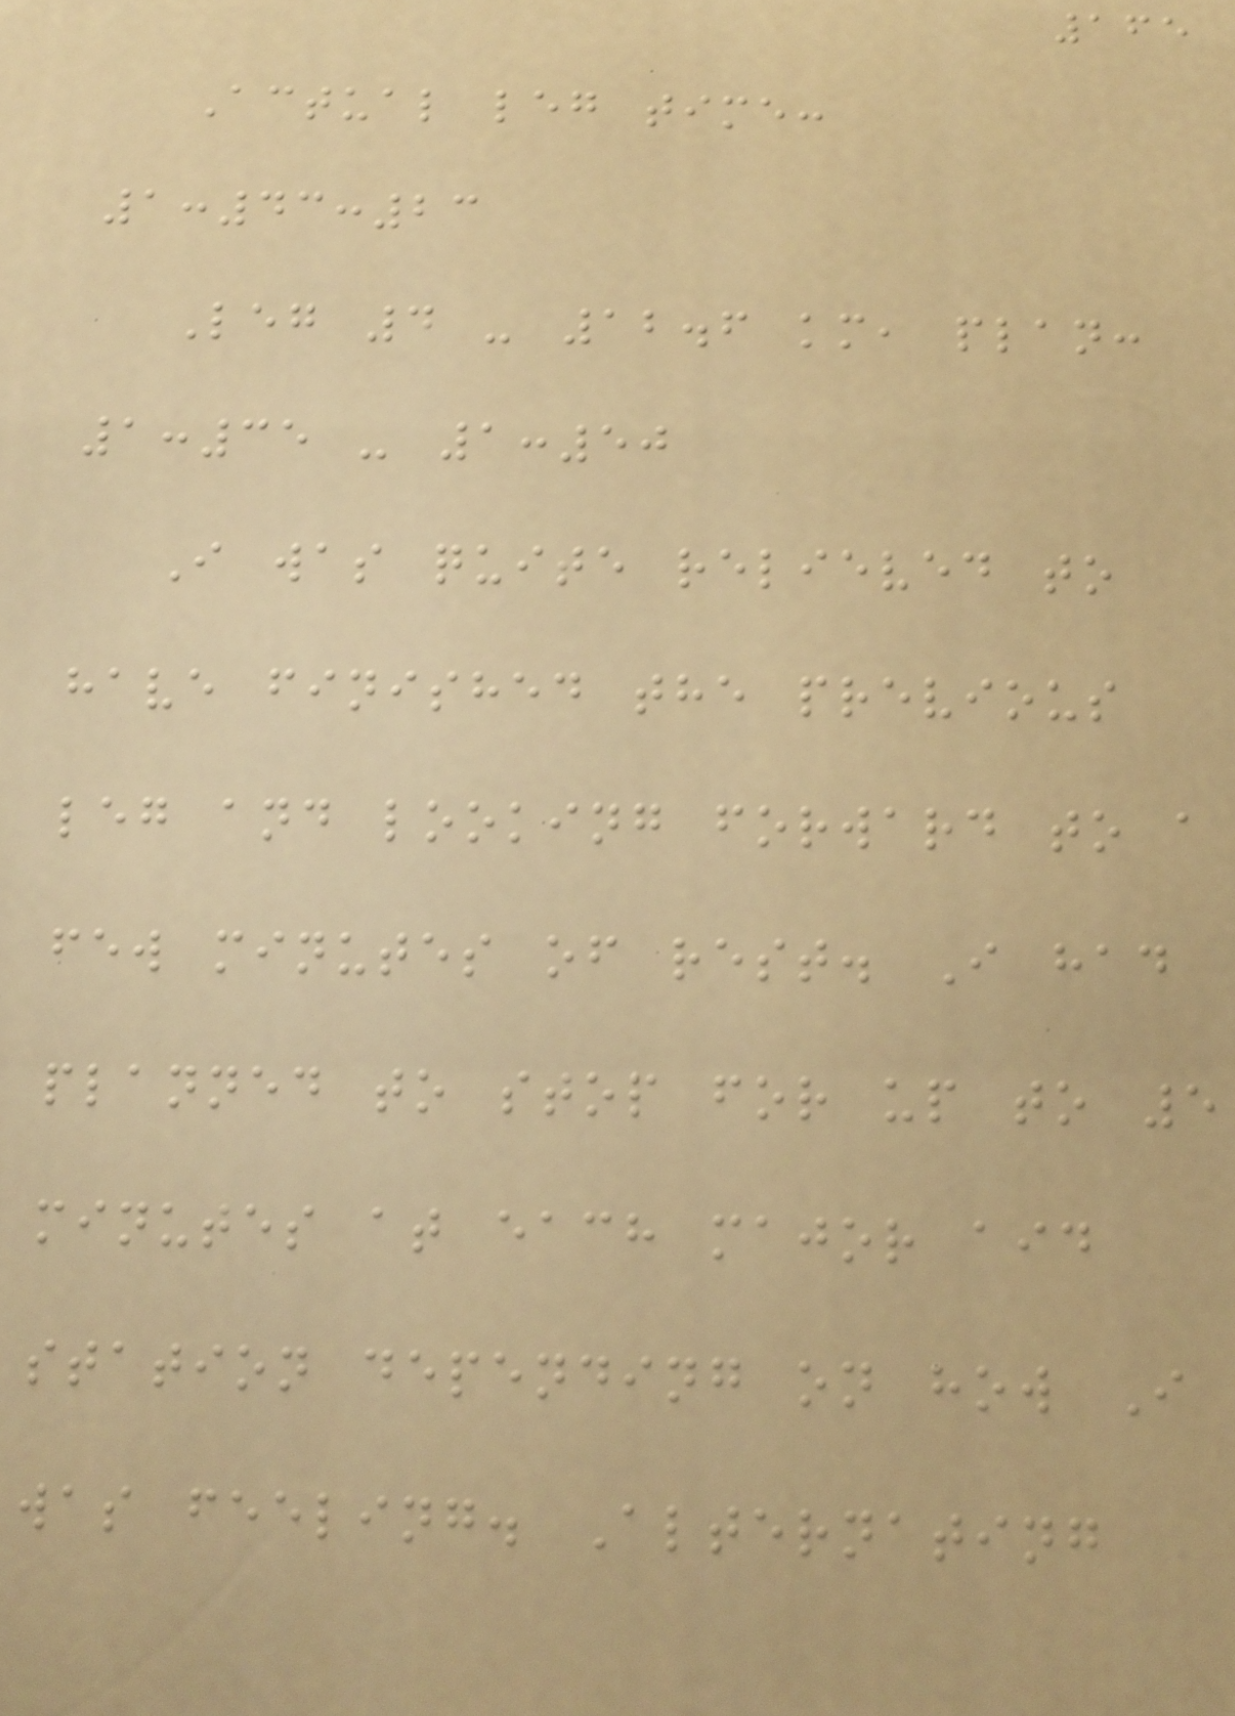165
Actual leg time:
1:43:23
Leg 4 - 12.6 km, plan:
1:35 - 1:50
I was quite relieved to
have finished the previous
leg and looking forward to a
few minutes of rest. I had
planned to stop for up to 5
minutes at each major aid
station depending on how I
was feeling. Alternating
